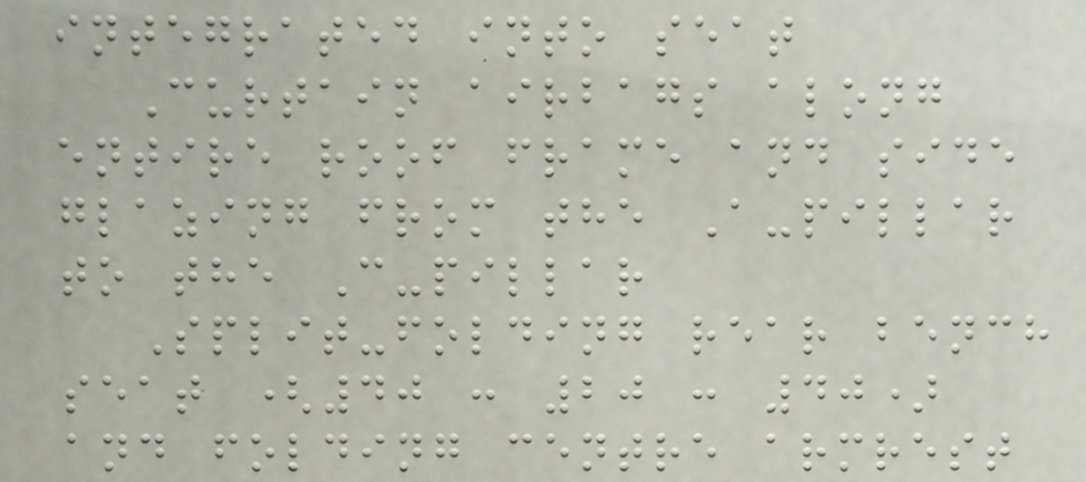integrated into seat
Curtain airbags along
entire roof frame and side
glazing from the A-pillar
to the C-pillar
Split-folding rear bench
seat (40 : 20 : 40)
and folding centre armrest
